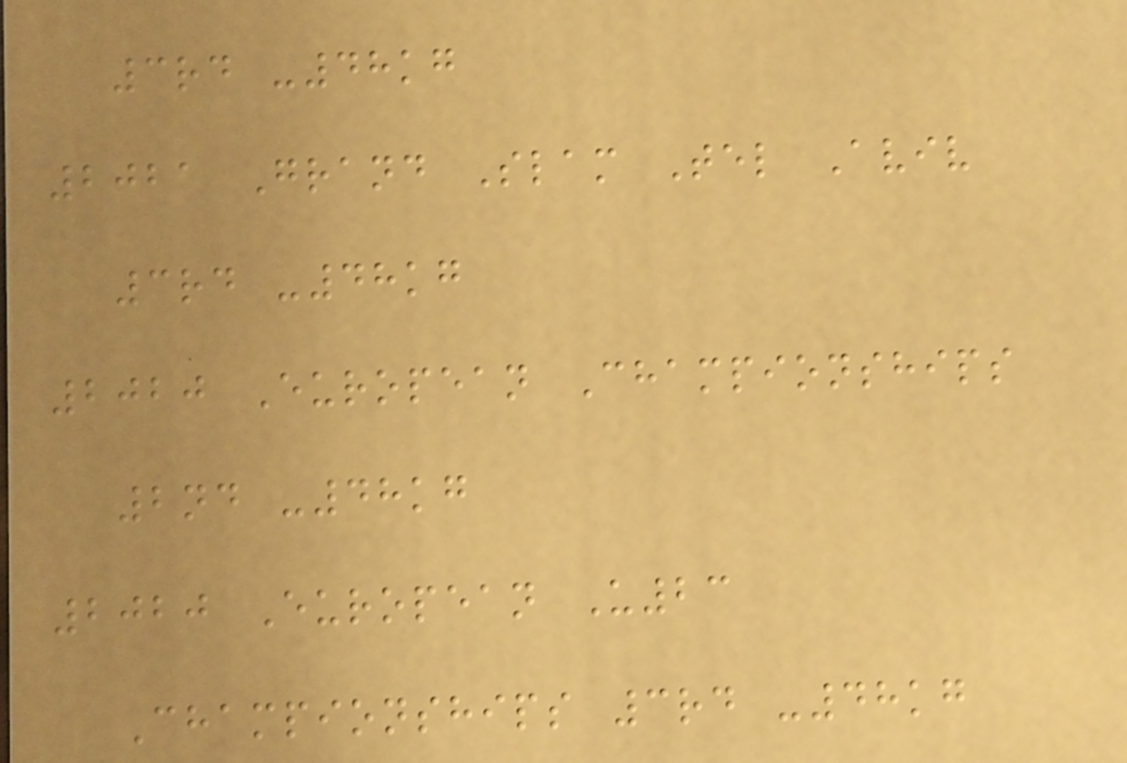3rd -48kg
2021 Grand Slam Tel Aviv
3rd -48kg
2020 European Championships
2nd -48kg
2020 European U23
Championships 3rd -48kg
